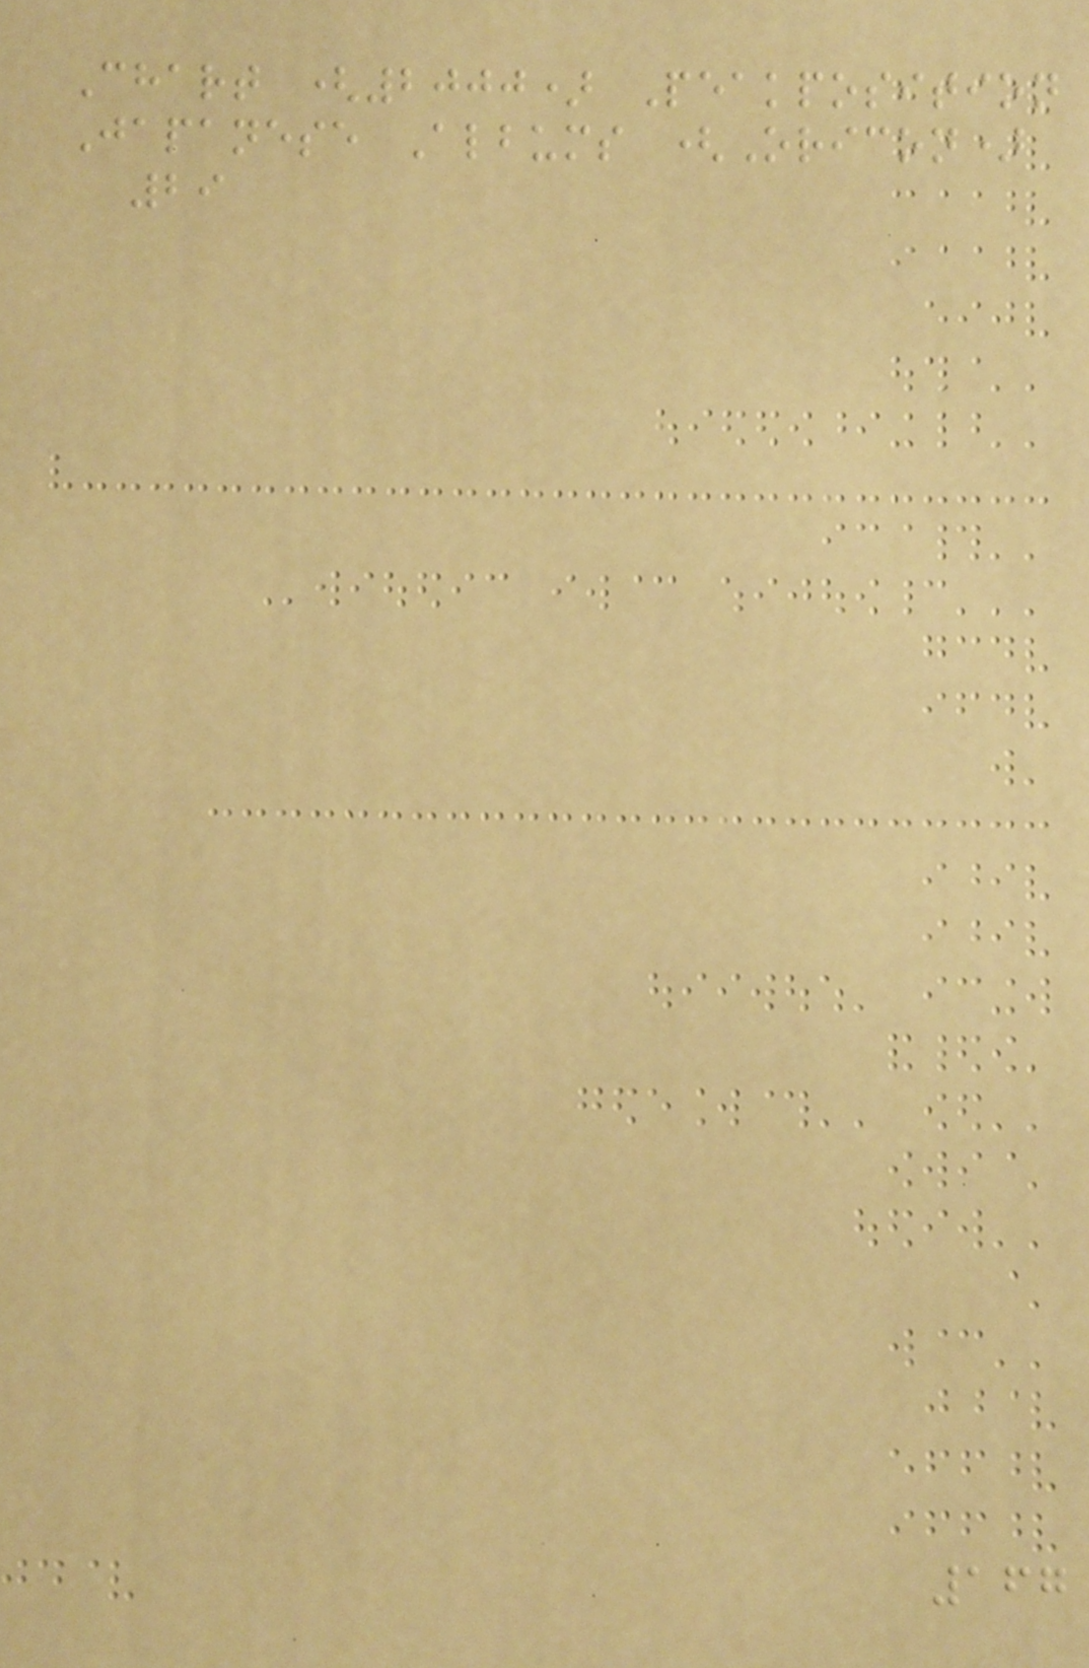Chart (2000) Peakposition
Japanese Albums (Oricon)
29
167
